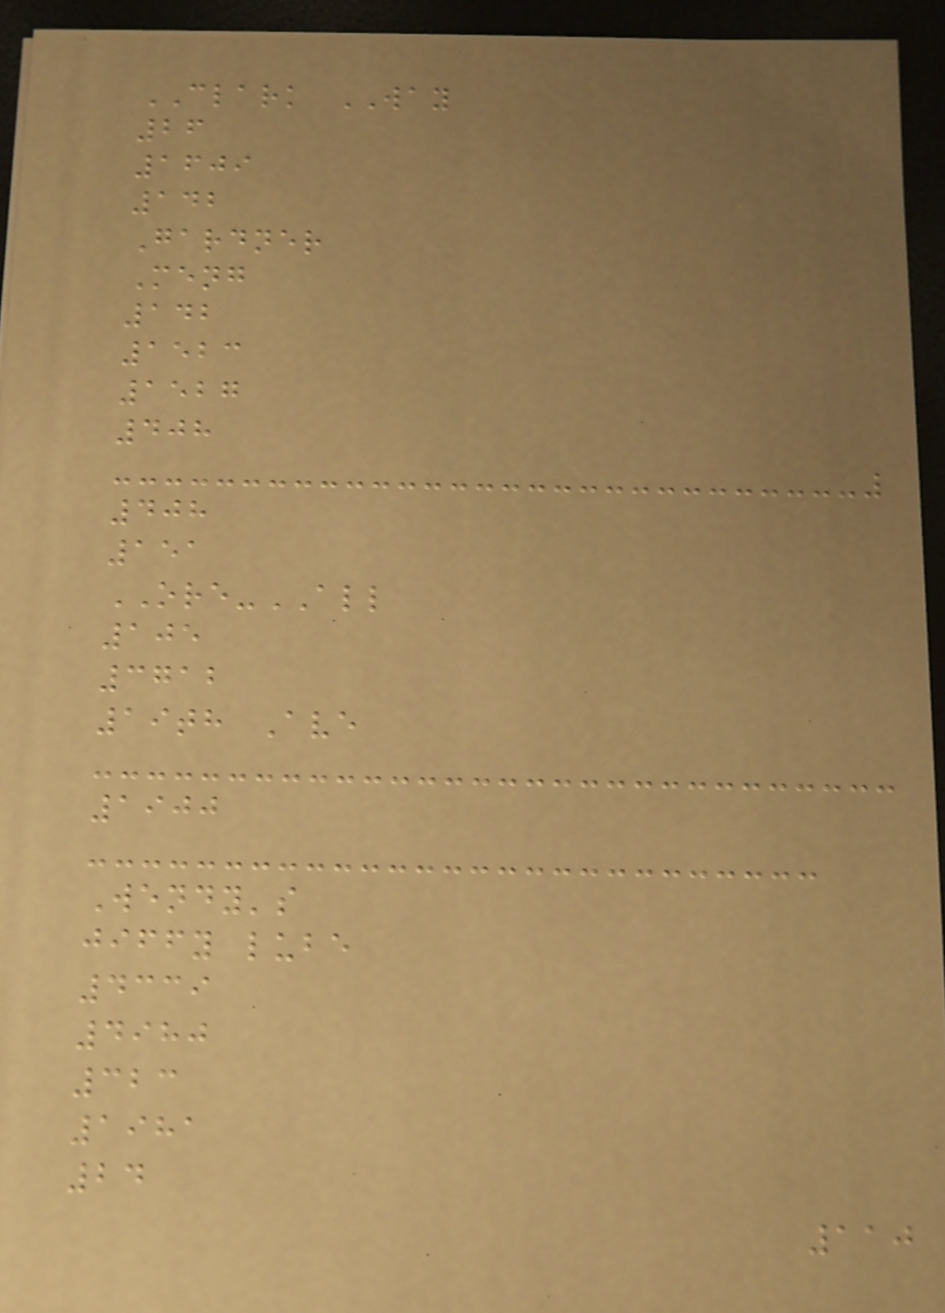CLARK WAY
26
1609
142
Gardner
Meng
142
1523
1527
408
408
151
ORE-ALL
105
3712
19th Ave
1900
Wendy's
jiffy lube
4339
4980
323
1981
24
110
